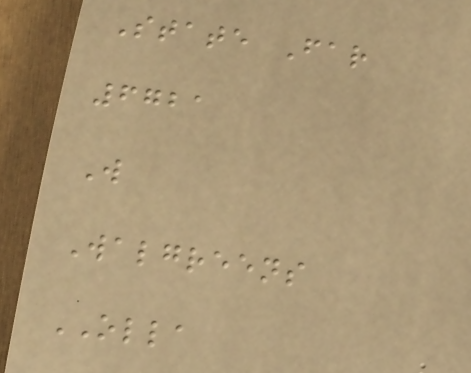State Far
6721
W
Walgreens
OLLA
